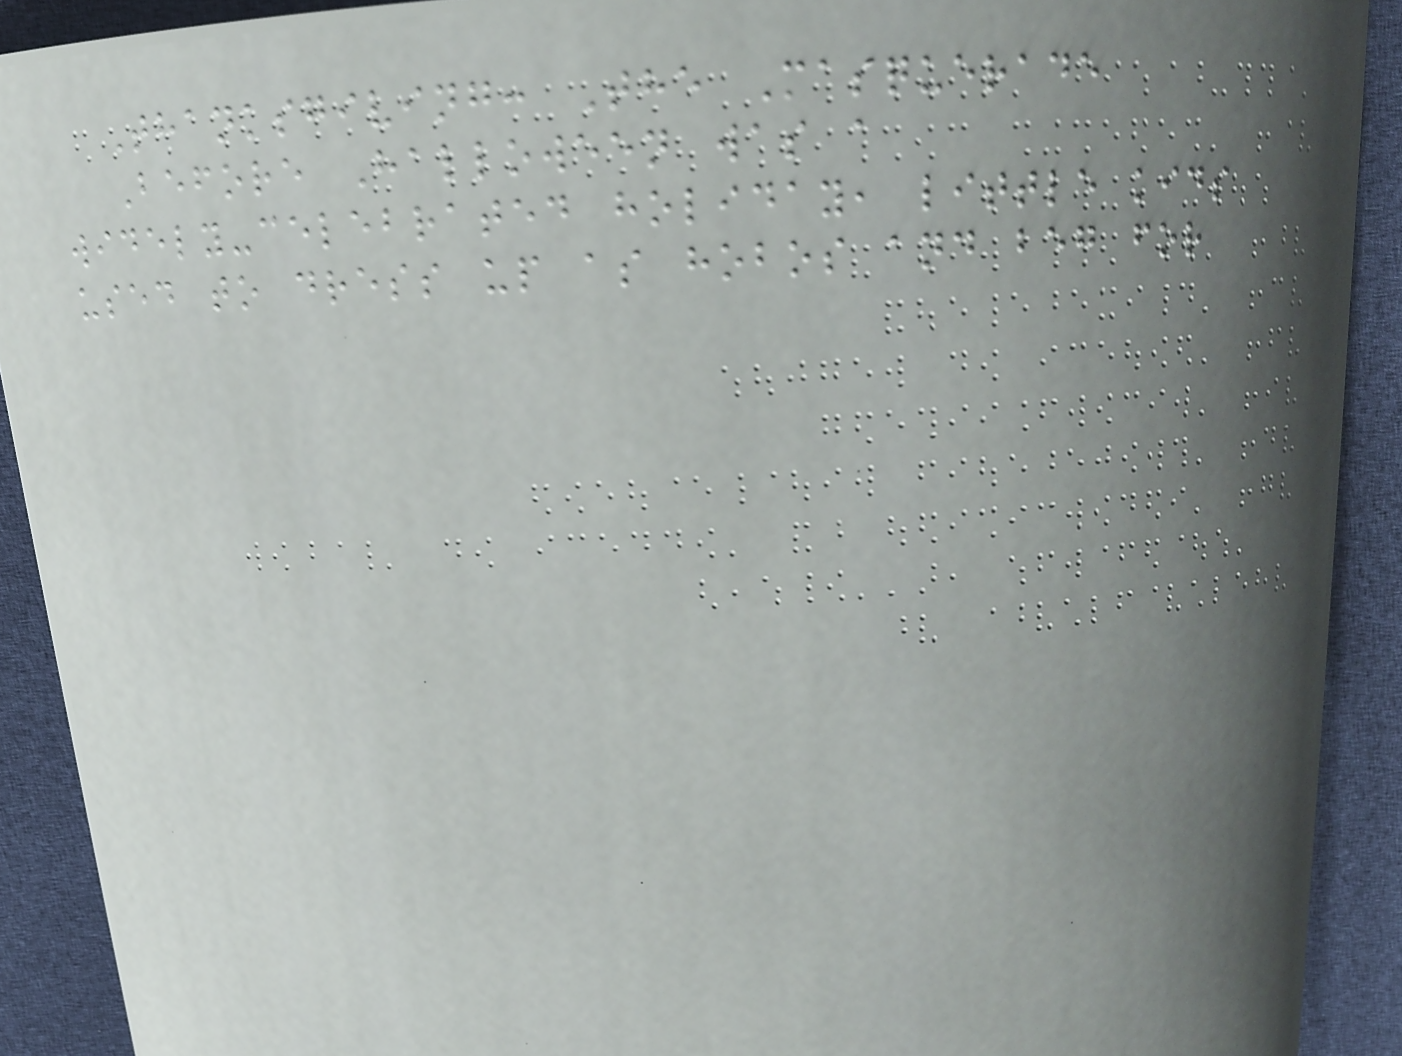Thanksgiving: The Masquerade
Before Halloween was a
widely-celebrated holiday, little kids
used to dress up as hobos and beg for
